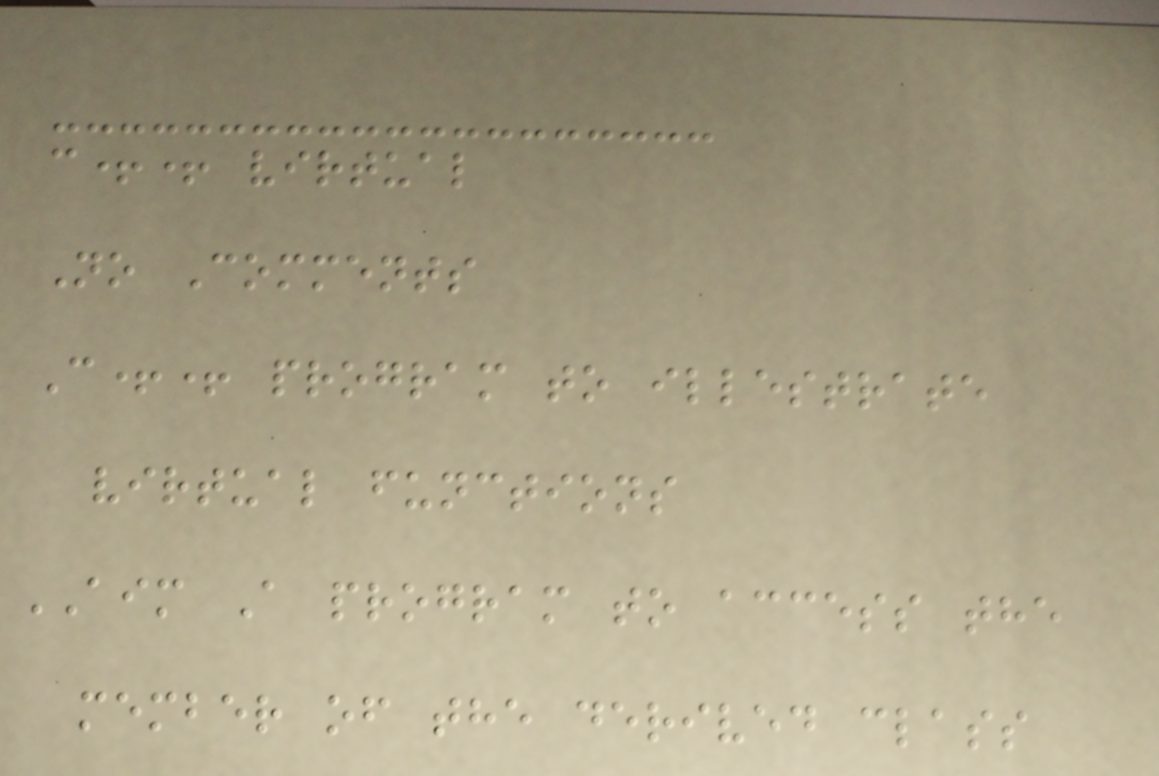c++ virtual
No Comments
C++ program to illestrate
virtual functions
AIM A program to access the
member of the derived class
